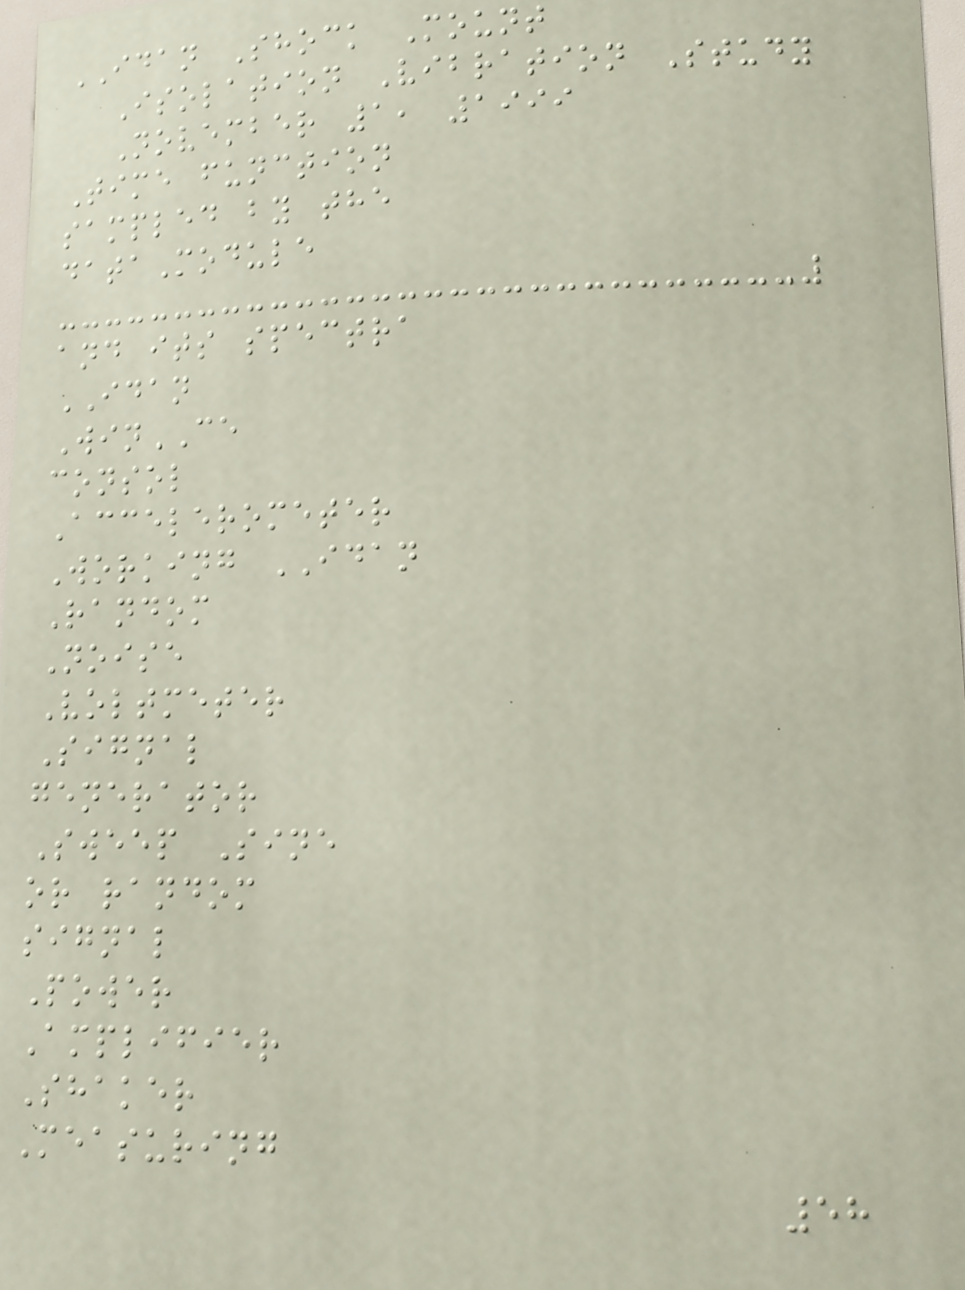IDAN Shock Mount
Isolation Vibration Study
November 1, 1999
Time function
sampled by the
dataModule
and its spectra
IDAN
WinCE
consol
Accelerometer
Working IDAN
Random
Noise
Voltmeter
Signal
generator
Sweep Sine
or random
signal
Power
Amplifier
Shaker
Measuring
58
